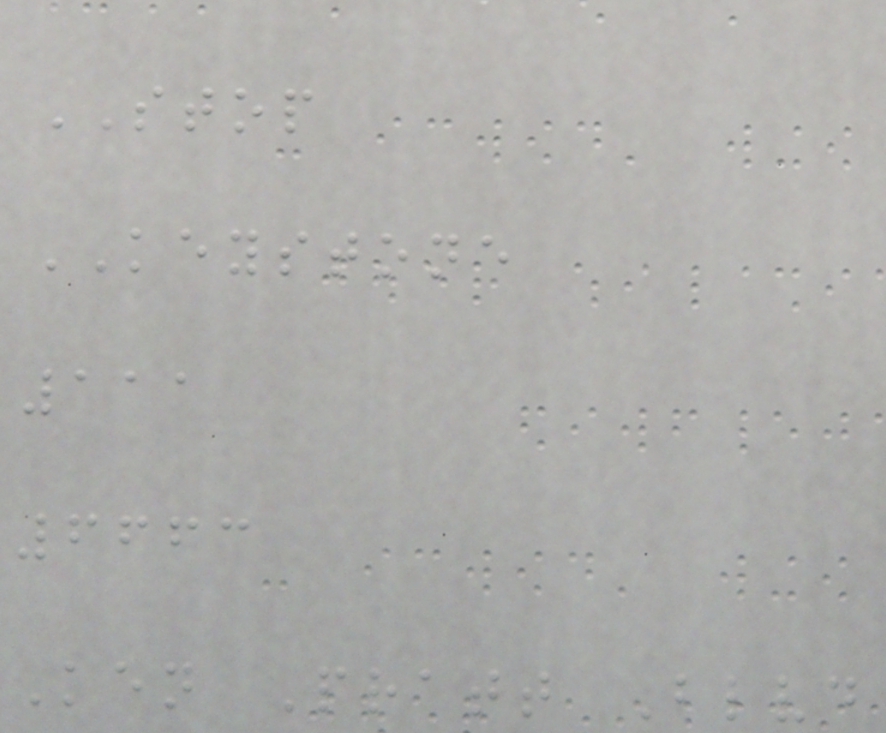STOP
KEYSTONE
111
6663
Ken Pratt Blvd
